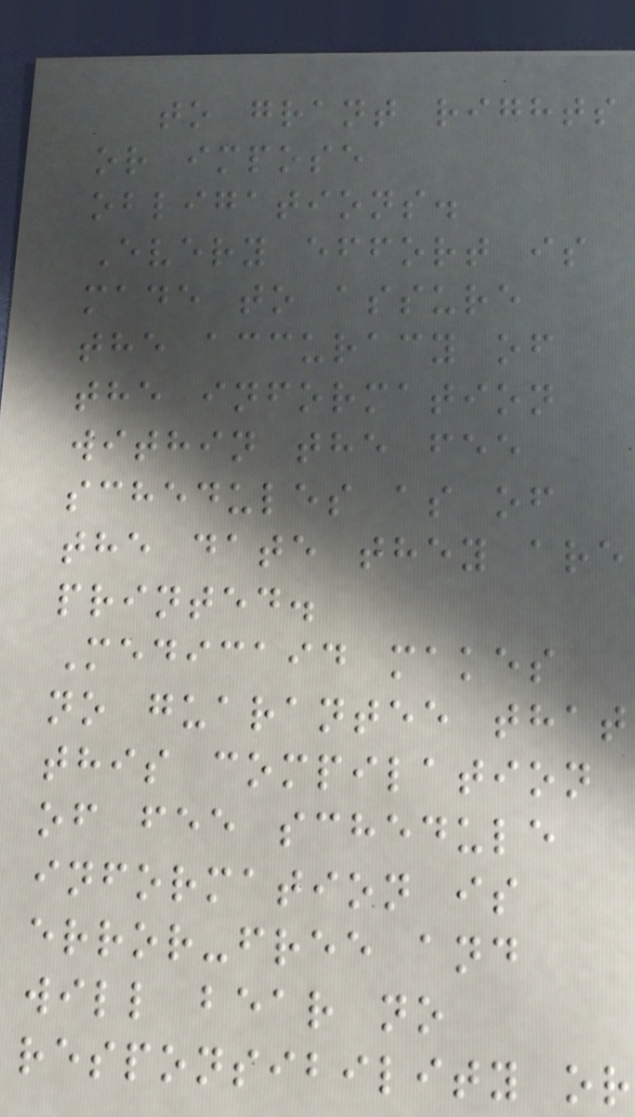to grant rights
or impose
obligations.
Every effort is
made to assure
the accuracy of
the information
within the fee
schedules as of
the date they are
printed.
Medicaid makes
no guarantee that
this compilation
of fee schedule
information is
error-free and
will bear no
responsibility or
